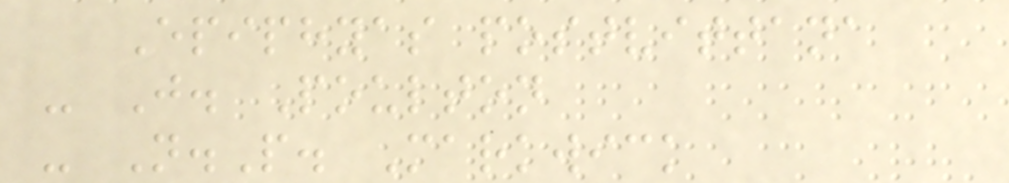Epiphyas postvittana
- J. Poulton
- N.P. Markwick
